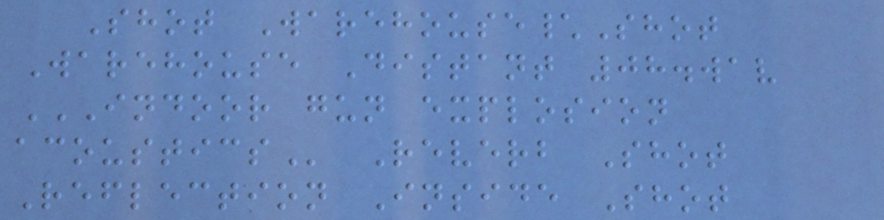Shot Warehouse\Shot
Warehouse Distant 08.wav
INDOOR GUN EXPLOSION
ACOUSTICS Reverb Shot
Reflection Inside Shot
